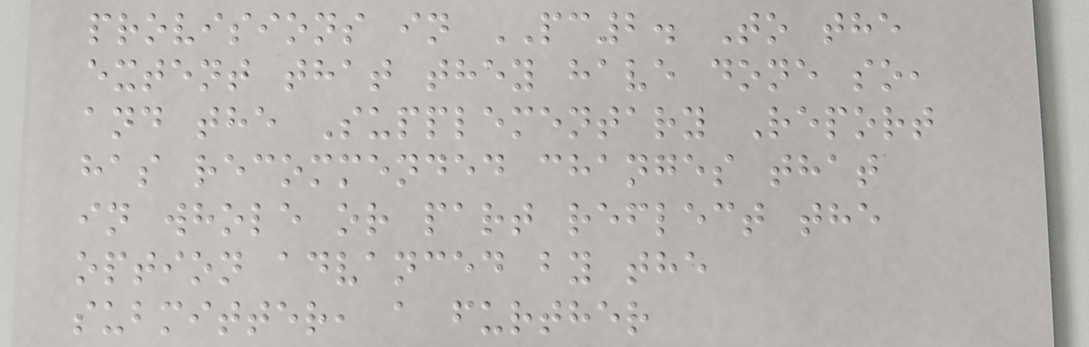provisions in PC2. To the
extent that they have done so,
and the Supplementary Report
has recommended changes that
in whole or part reflect the
option advanced by the
submitter, a further
